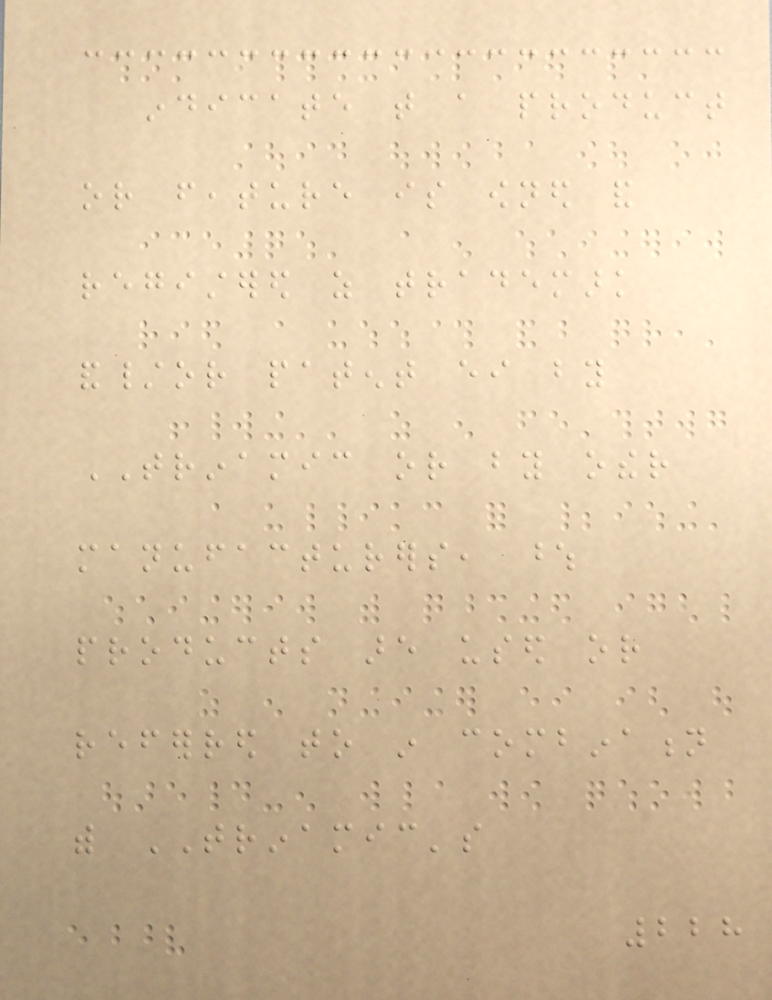indicate that a product
or feature is owned and
registered as trademark
and/or patent either by
TRINAMIC or by other
manufacturers, whose
products are used or
referred to in combination
with TRINAMIC's
228
